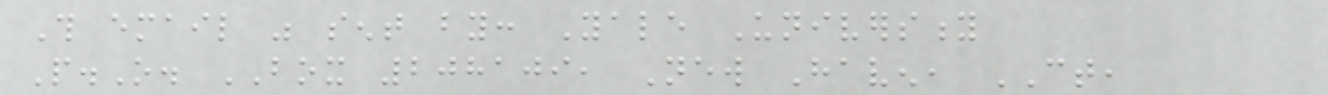This email was sent by: Yale University
P.O. BOX 208109, New Haven, CT,
